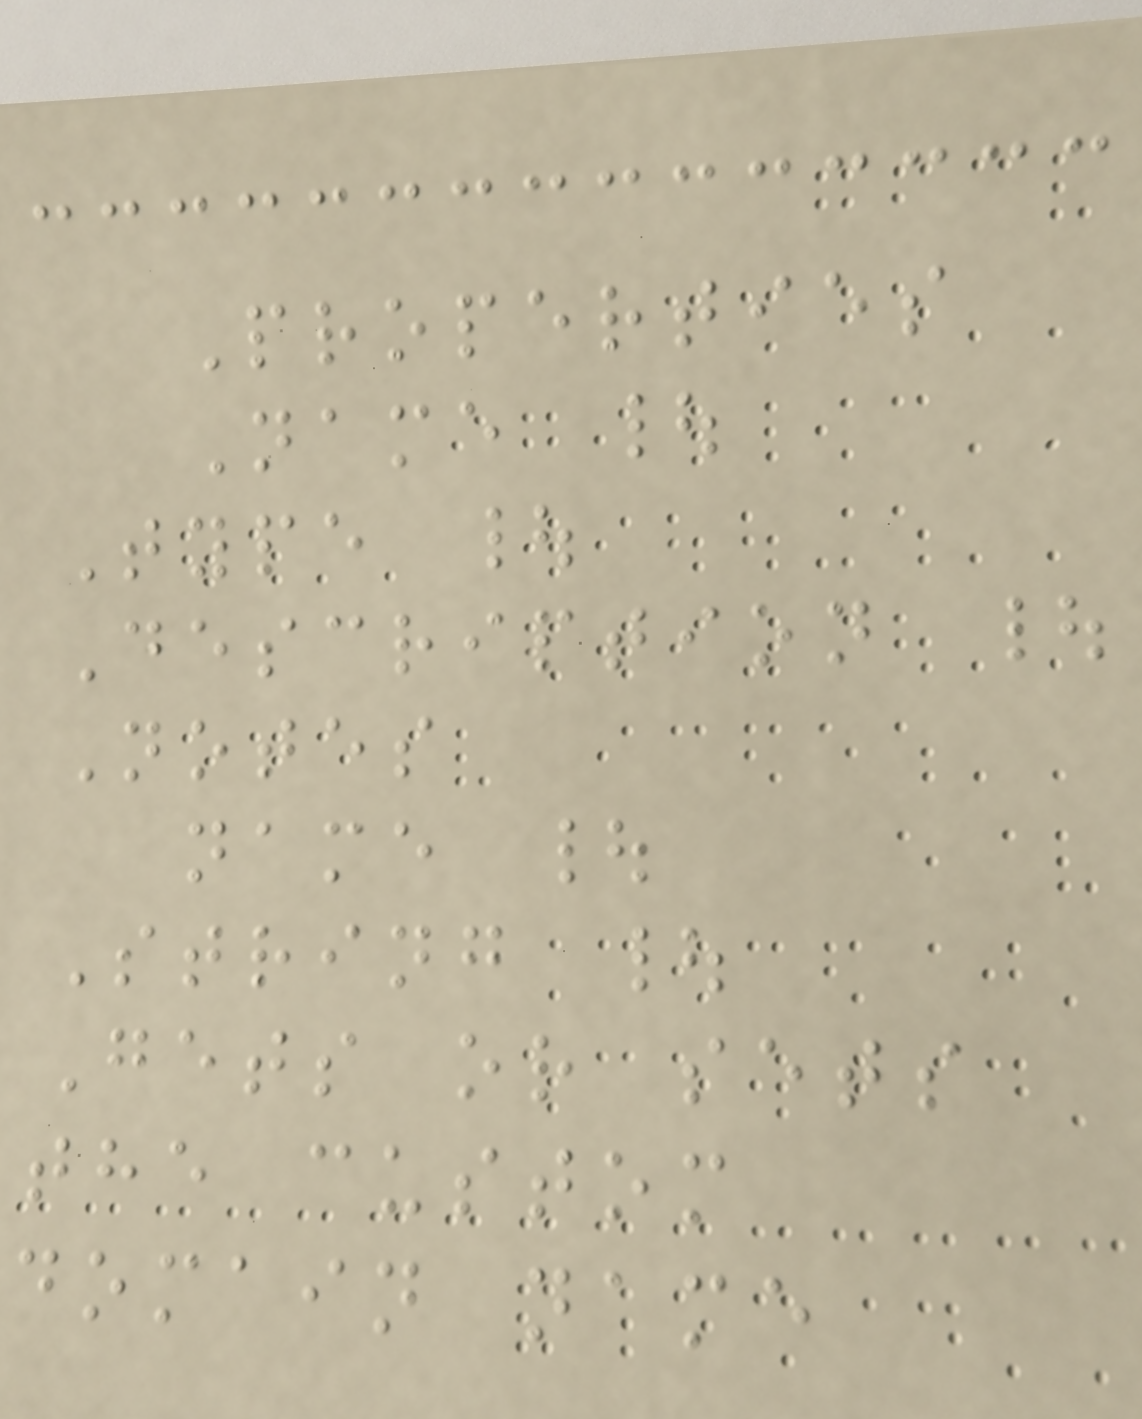Properties
Name |
Type |
Description |
Notes
name |
String |
Gets or sets
the custom
domain name
